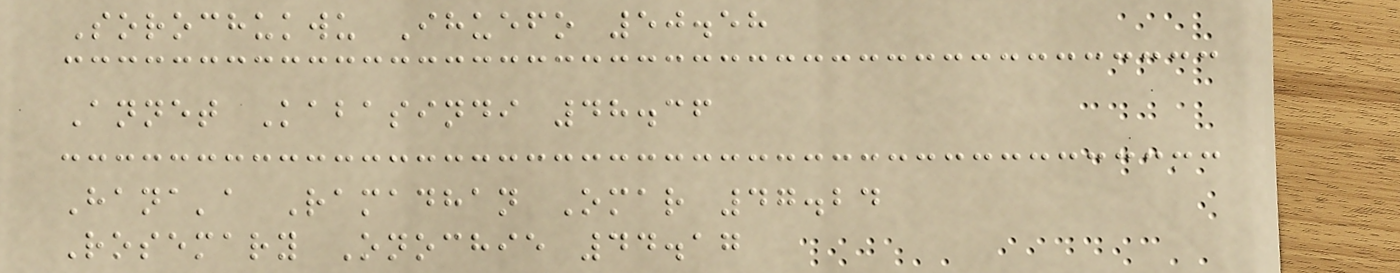Sorochukwu Ihuefo 50.58
Annet Kabasindi 48.36
Hana'a Ramadhan Omar 47.24
Rosemary Onochie 44.17
